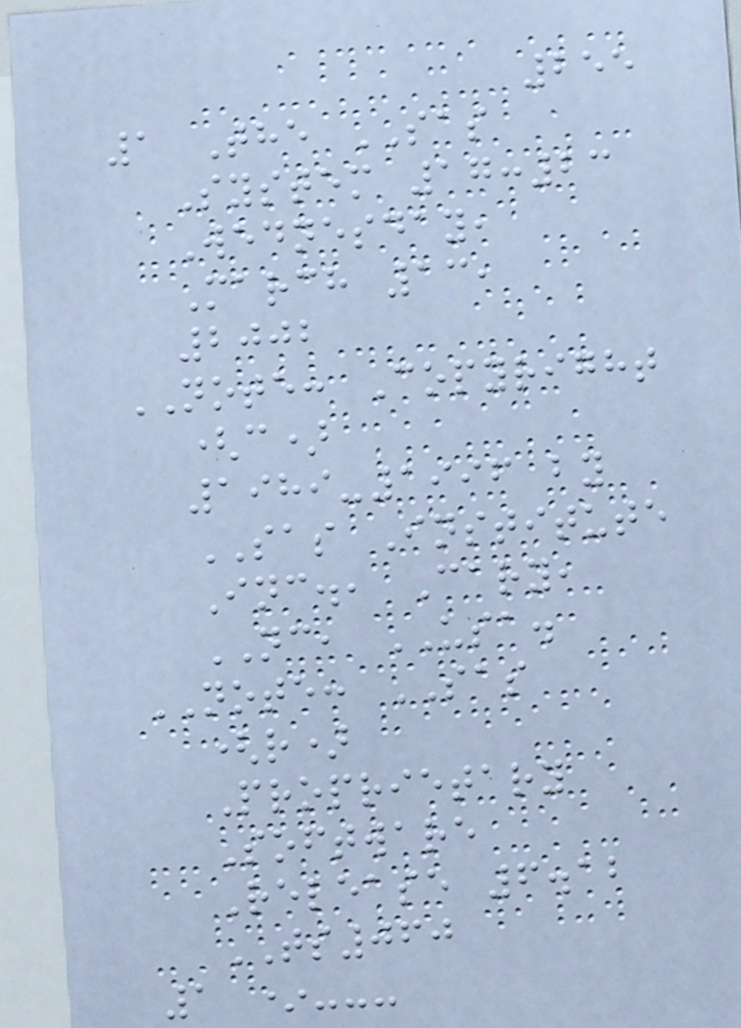255
1 The SAS
System 17:23
Wednesday,
March 13,
2002
NOTE: Copyright
(c)
1989-1996 by
SAS Institute
Inc., Cary,
NC, USA.
NOTE: SAS
(r)
Proprietary
Software
Release 6.12
TS060
1 *---
